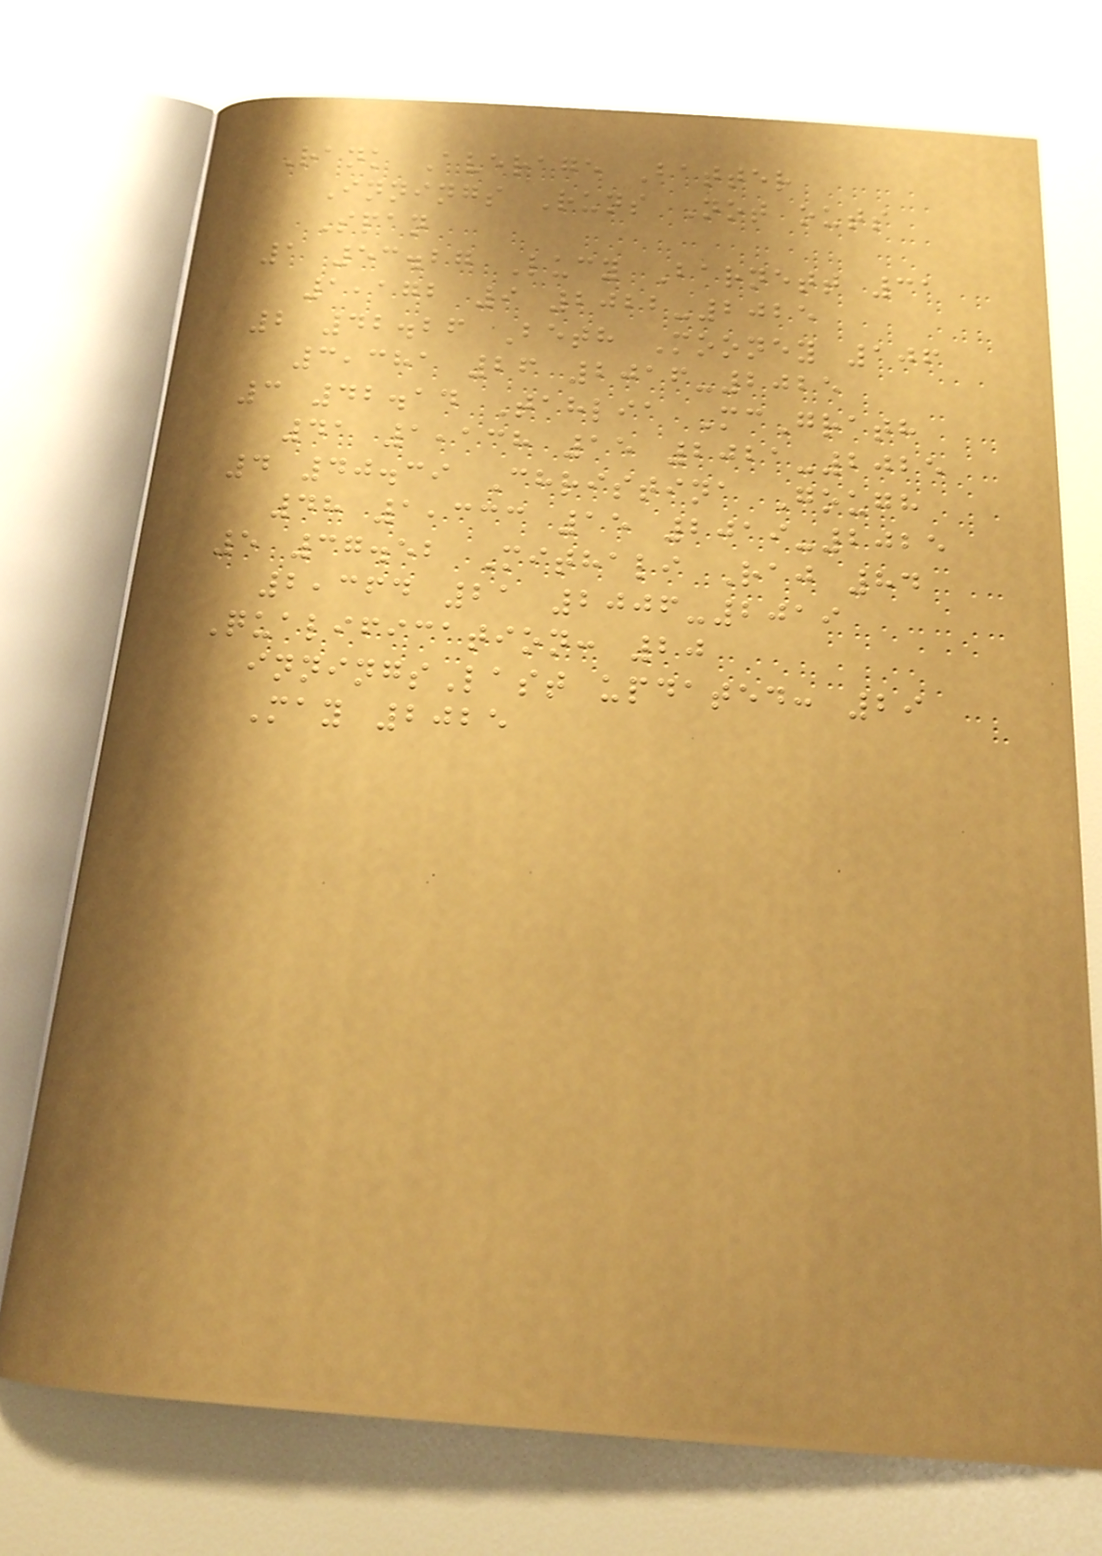Rank Average Batter
Innings Runs Not outs
Span
1 53.27 Lucy Barnett 31
1,172 9 2022-2025
2 42.26 Beth Mooney 106
3,381 26 2016-2025
3 42.14 Tahlia McGrath
41 1,138 15 2021-2025
4 40.39 Christina Gough
48 1,333 15 2019-2025
5 37.52 Mithali Raj 84
2,364 21 2006-2019
Qualification: 20
inningsLast updated: 29
May 2025
